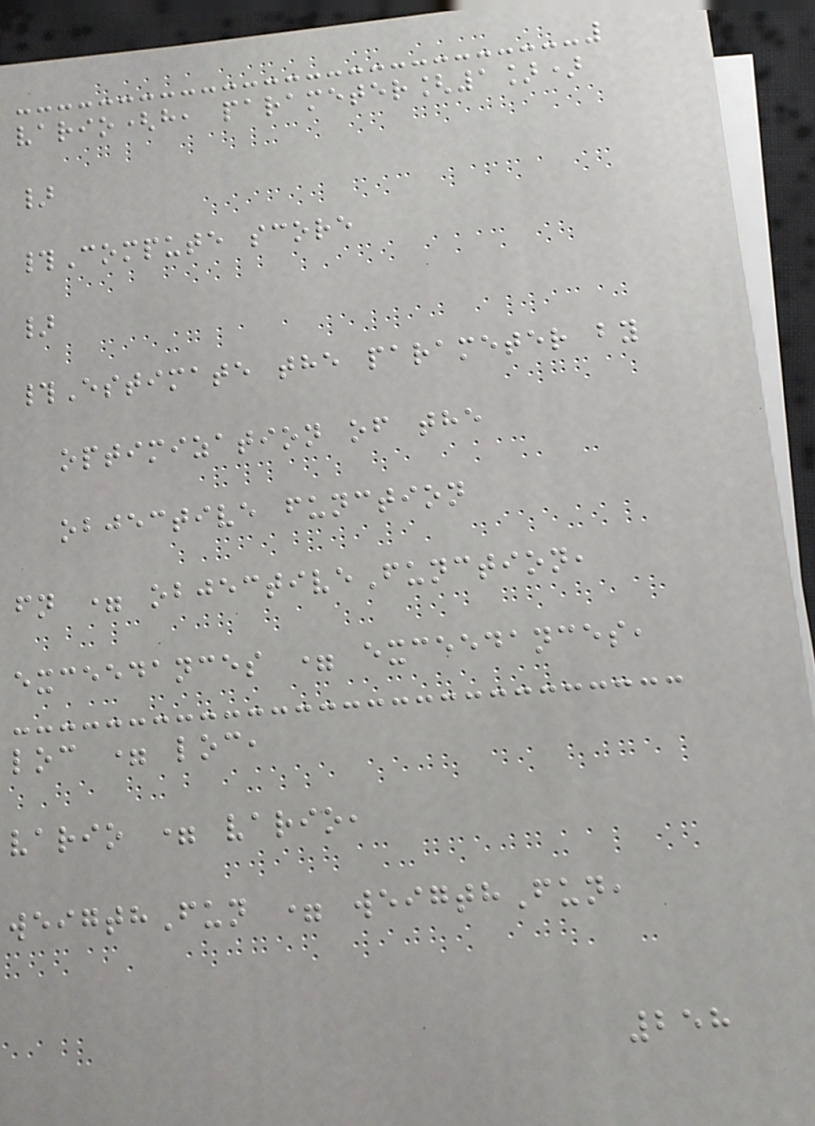vario(h, parameter[1])
}
#Compute score
}
#Estimate the parameter by
optimization of the
objective function
fn = objectiveFunction,
exceedances = exceedances,
loc = loc,
vario = vario,
weigthFun = weigthFun,
258
